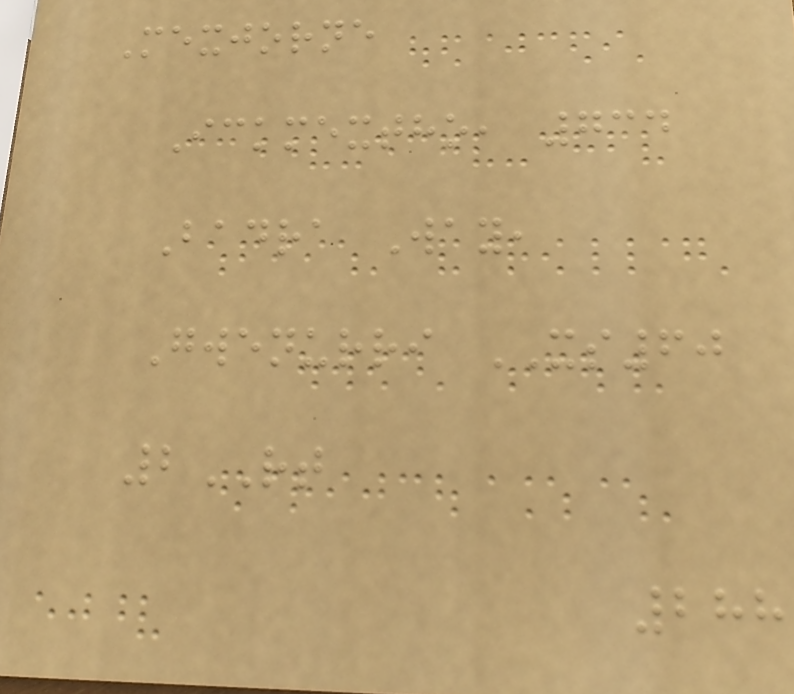Mexjorne
Ickmextho, 734
Badra Way,
Gwenurri XS60
2RT
288
